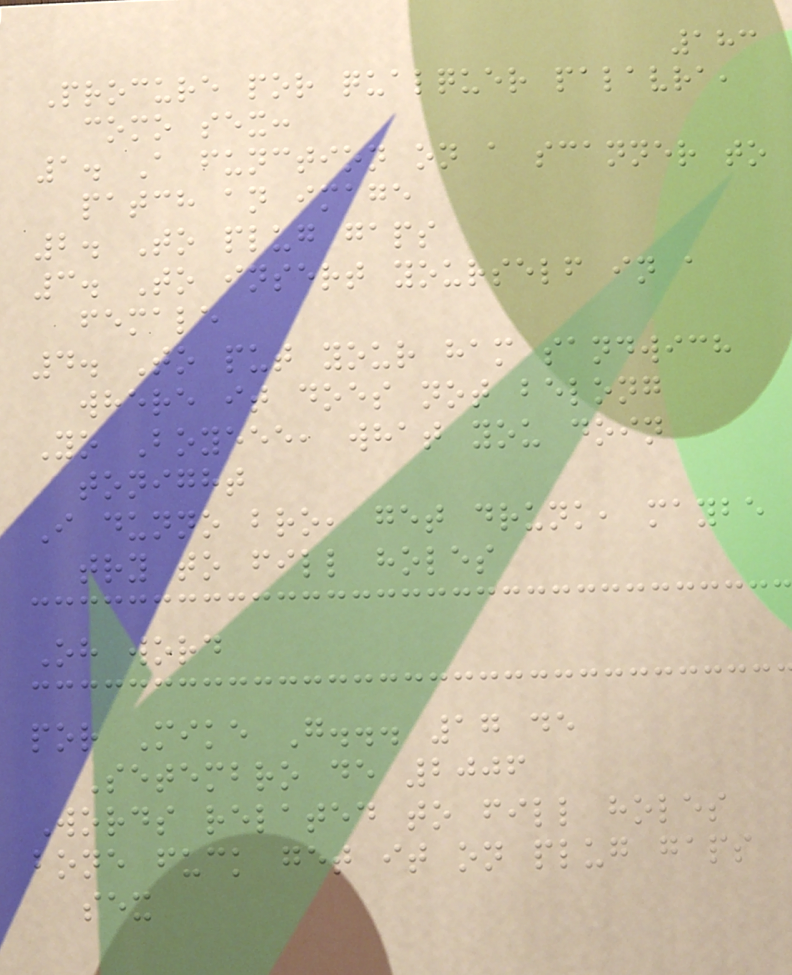183
Procure por qualquer palavra,
como sex:
1. A function on a scanner to
patch an image
2. To plug gaps
3. To insert yourself in a
female
4. To put your ham sandwich
where it does not belong
Yo Boyeee, what you doin
tonight
I dunno bro, get drunk, maybe
try to fill holes
Oh word
por Mike G... 17 de
Setembro de 2006
Words related to fill holes
bone fuck get it on plug gaps
sex
